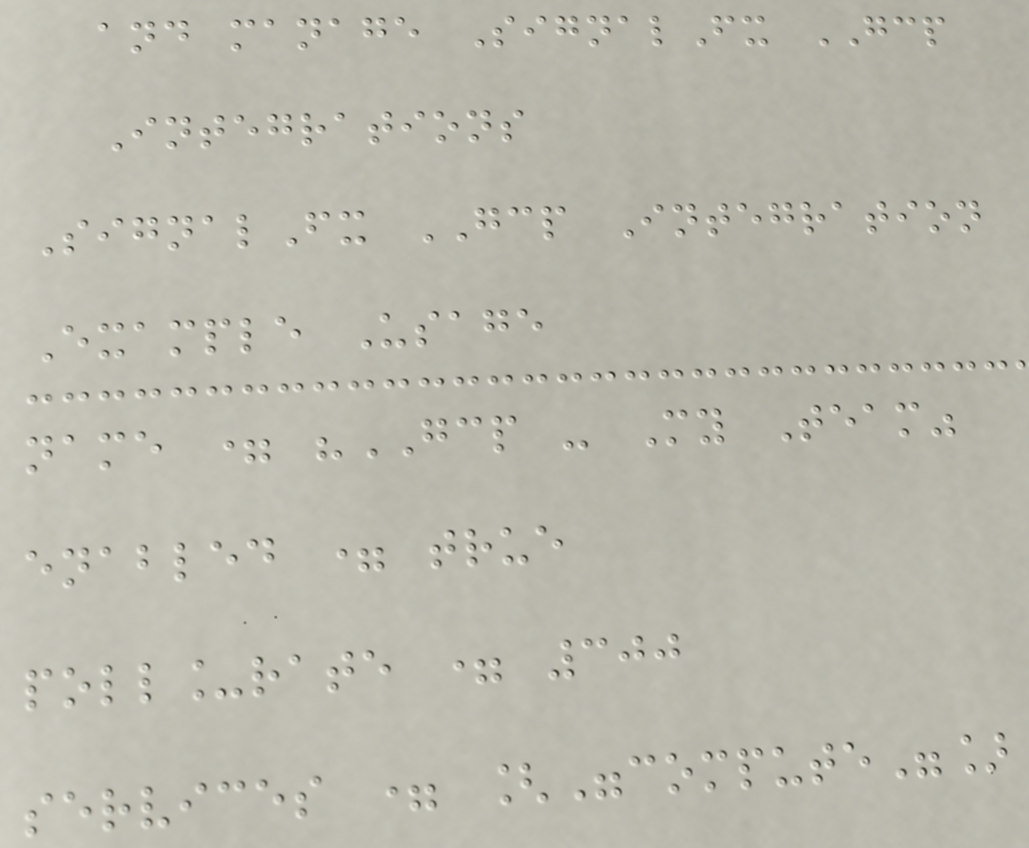and manage SignalFx GCP
Integrations
SignalFx GCP Integration
Example Usage
name = "GCP - My Team"
enabled = true
poll_rate = 300
services = ["compute"]
